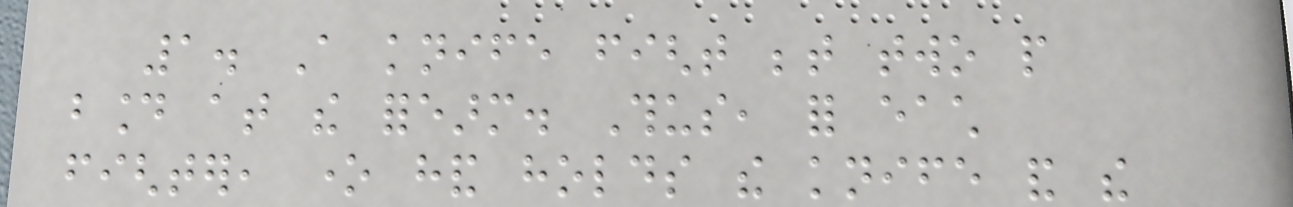1. A knife fight between two people
bound at the forearm. Thus, for each
fighter, one hand holds the knife and the
